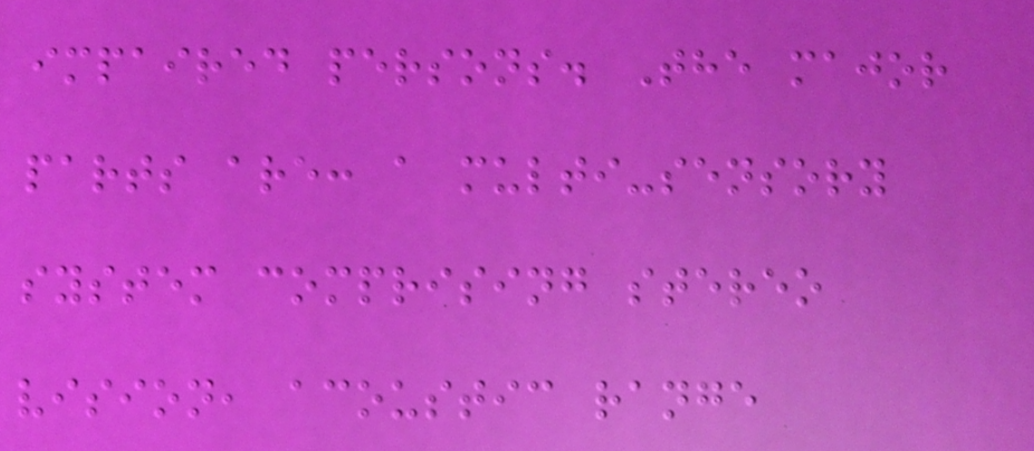impaired persons. The major
parts are: a multi-sensory
system comprising stereo
vision, acoustic range
